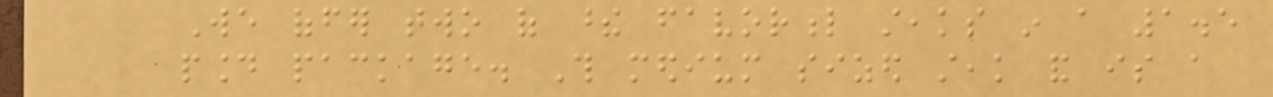We offer two of these favorful steaks in a 1.5
pound package. This medium sized steak and is a
